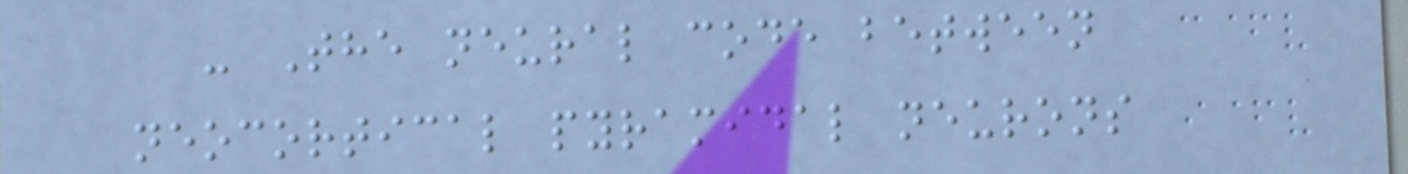- The neural code between
neocortical pyramidal neurons
